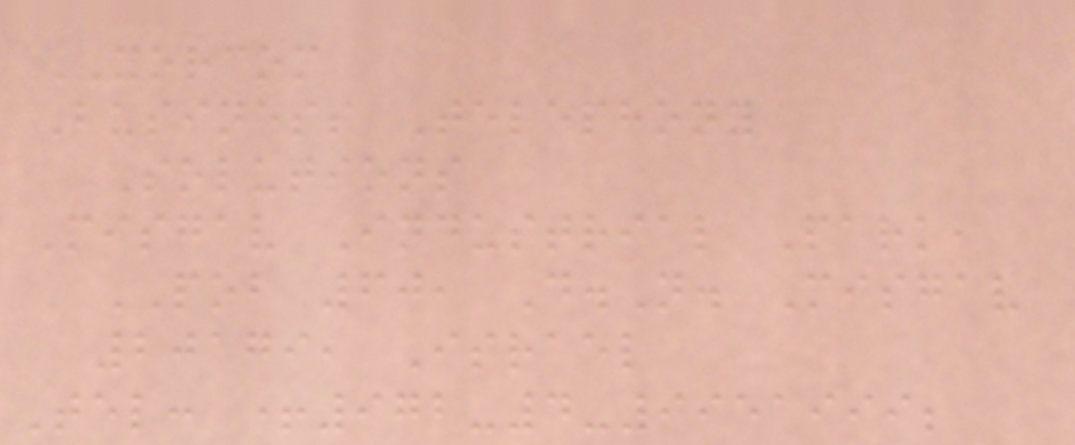XORCOM
Business Telephony
Solutions
Misgav Industrial Park,
POB 60, D.N. Misgav
20179, Israel
Tel: +972-4-9951999;
